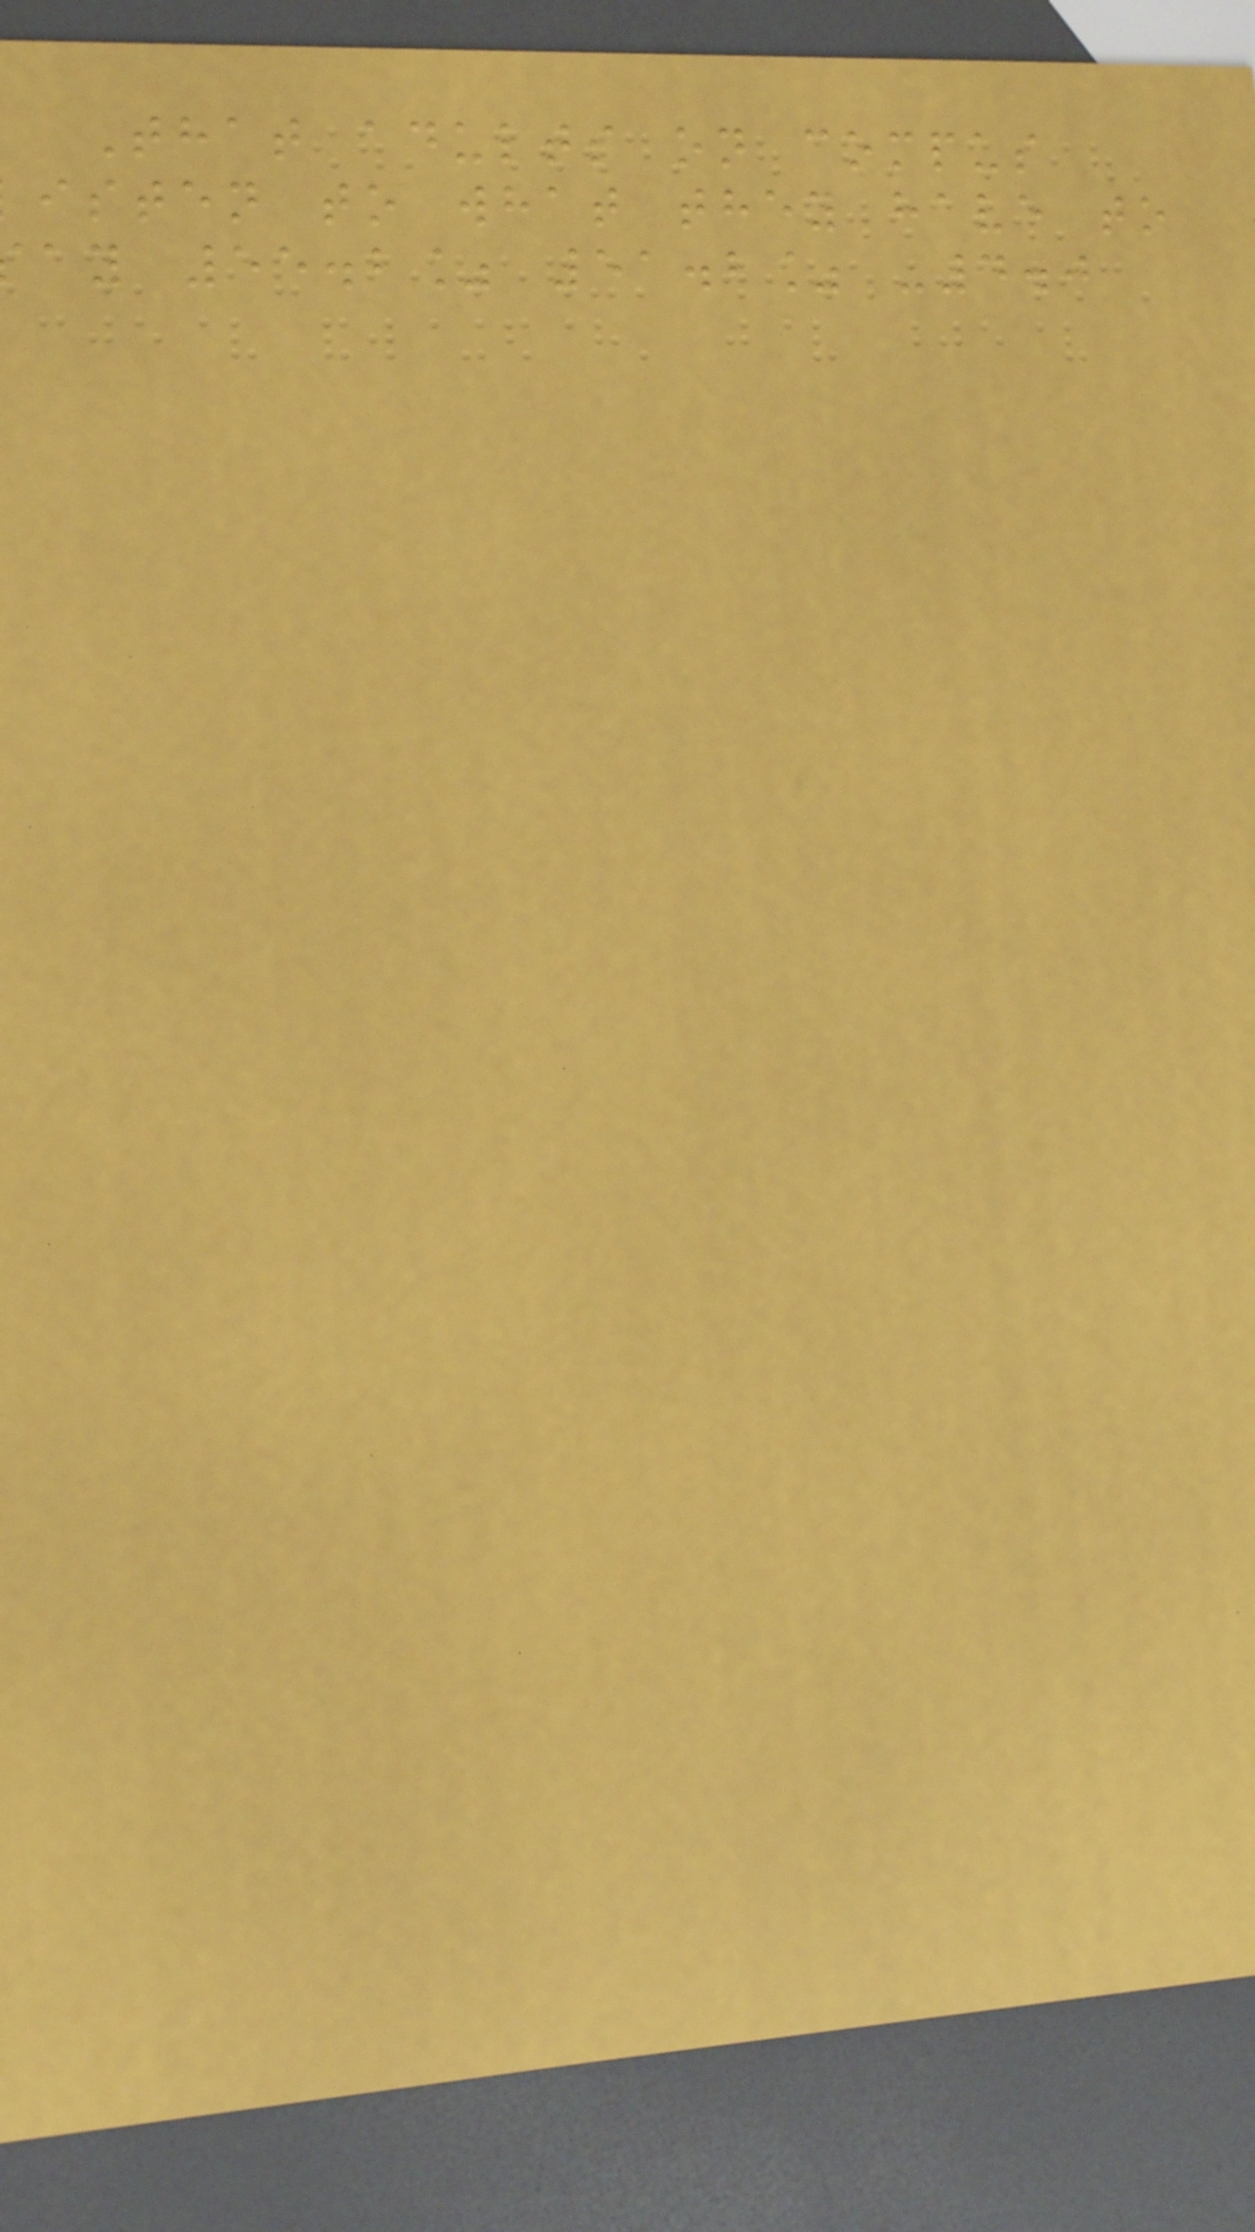That adults on compus
isten to what they have to
ay 55.2% 51.2% -4.0
